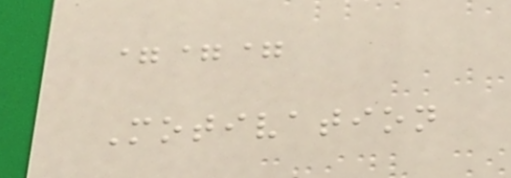===
Motivation
